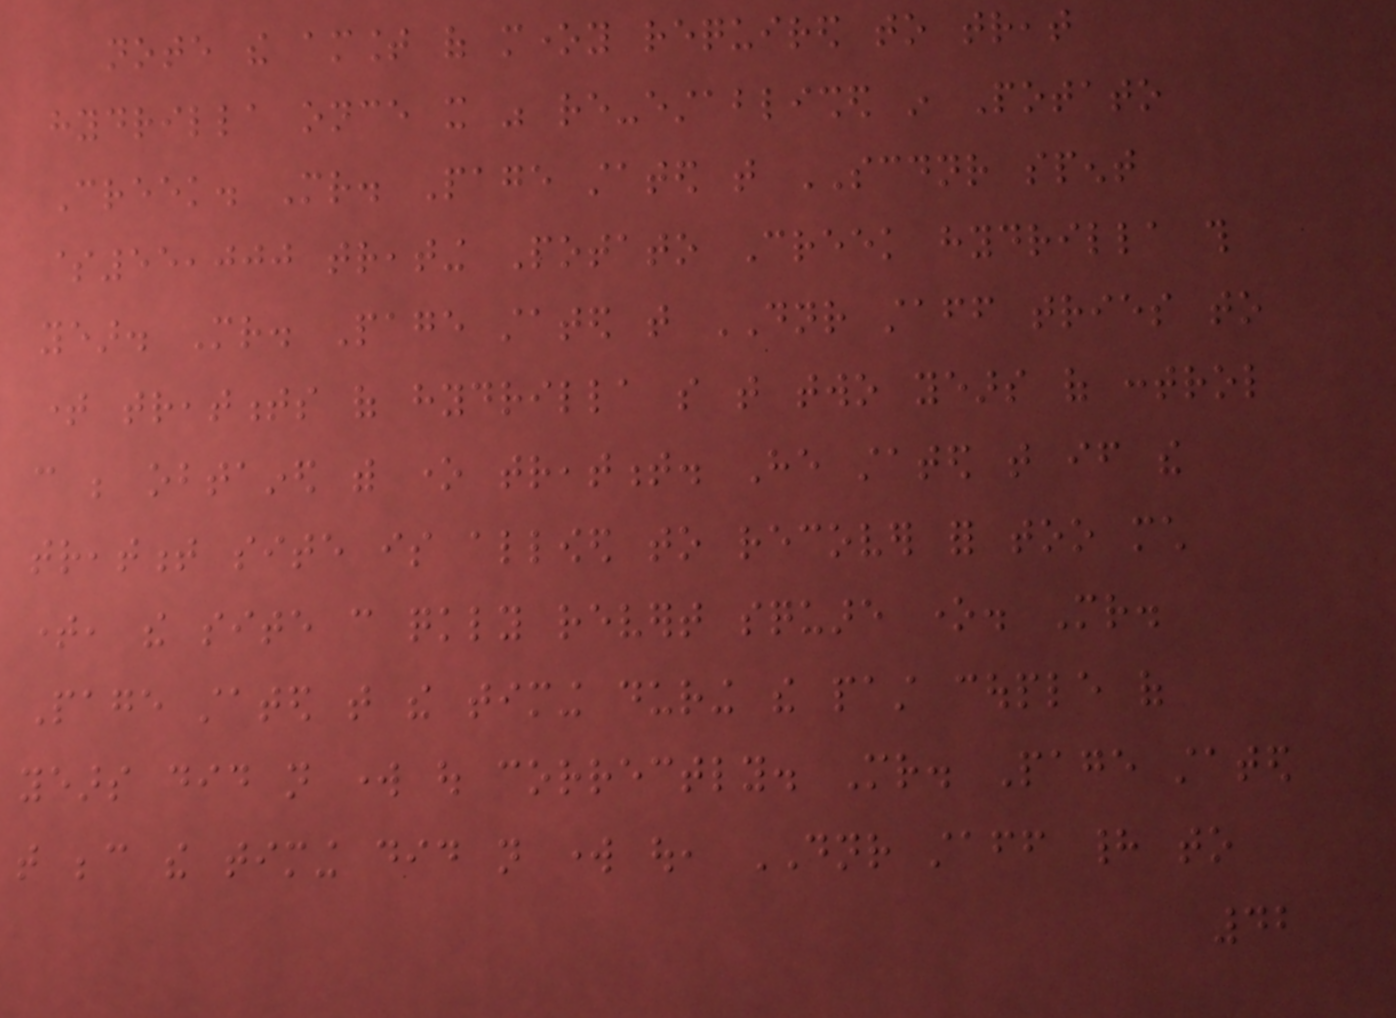note the amount of money required to treat
hydrilla once it was re-established in Potato
Creek. Mr. Page stated that SCDNR spent
$55,000 treating Potato Creek hydrilla this
year. Mr. Page stated that DNR staff tries to
time treatments of hydrilla so that two years of control
can be obtained with one treatment. He stated that if the
treatment site is allowed to recover for too much
time, the site can quickly revert square one. Mr.
Page stated that the timing during the past couple of
years did not work out correctly. Mr. Page stated
that because the timing did not work out, DNR staff had to
42
